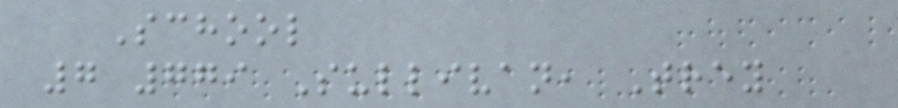School
7 779 Sullivan, Trey
